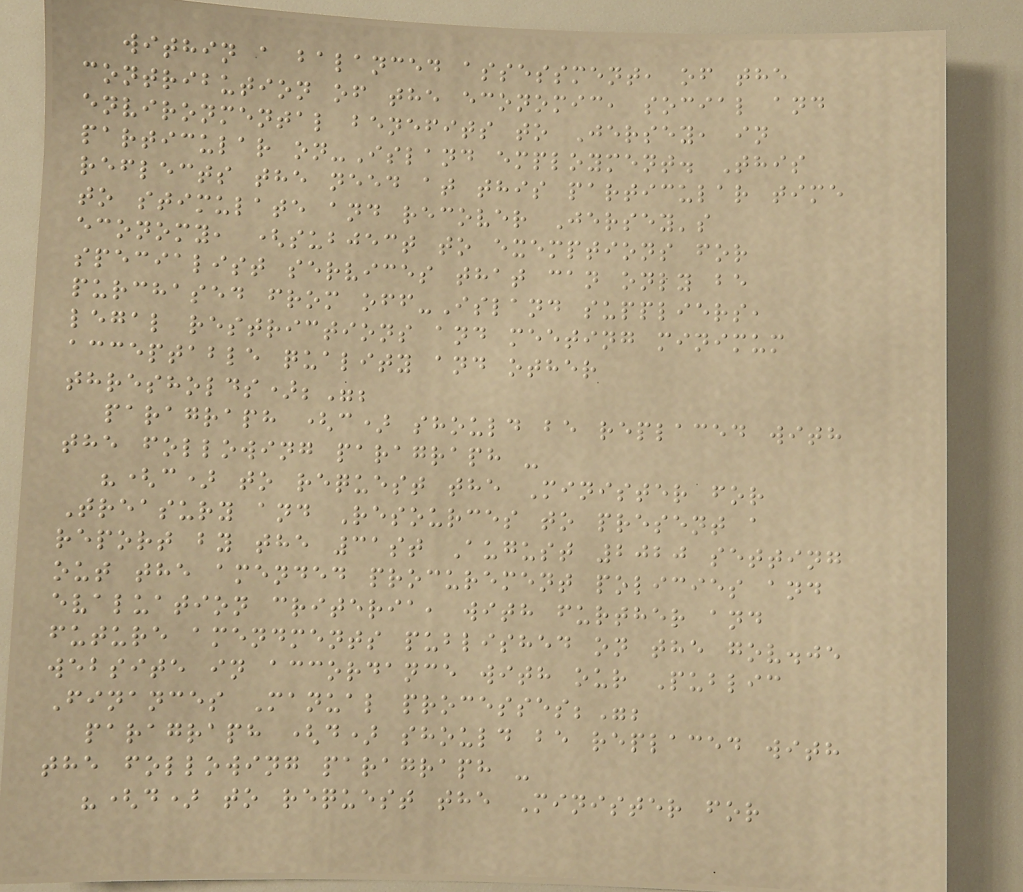within a balanced assessment, of the
contribution of the economic, social and
environmental benefits to Jersey, in
particular on-Island employment. This
reflects the need at this particular time
to stimulate and recover Jersey's
economy, (subject to exemptions for
specialist services that can only be
purchased from off-Island suppliers,
legal restrictions and meeting minimum
acceptable quality and other
thresholds);";
paragraph (c) should be replaced with
the following paragraph -
"(c) to request the Minister for
Treasury and Resources to present a
report by the 31st August 2020 setting
out the amended procurement policies and
evaluation criteria, with further and
future amendments published on the gov.je
website in accordance with our Public
Finances Manual processes;";
paragraph (d) should be replaced with
the following paragraph -
"(d) to request the Minister for
